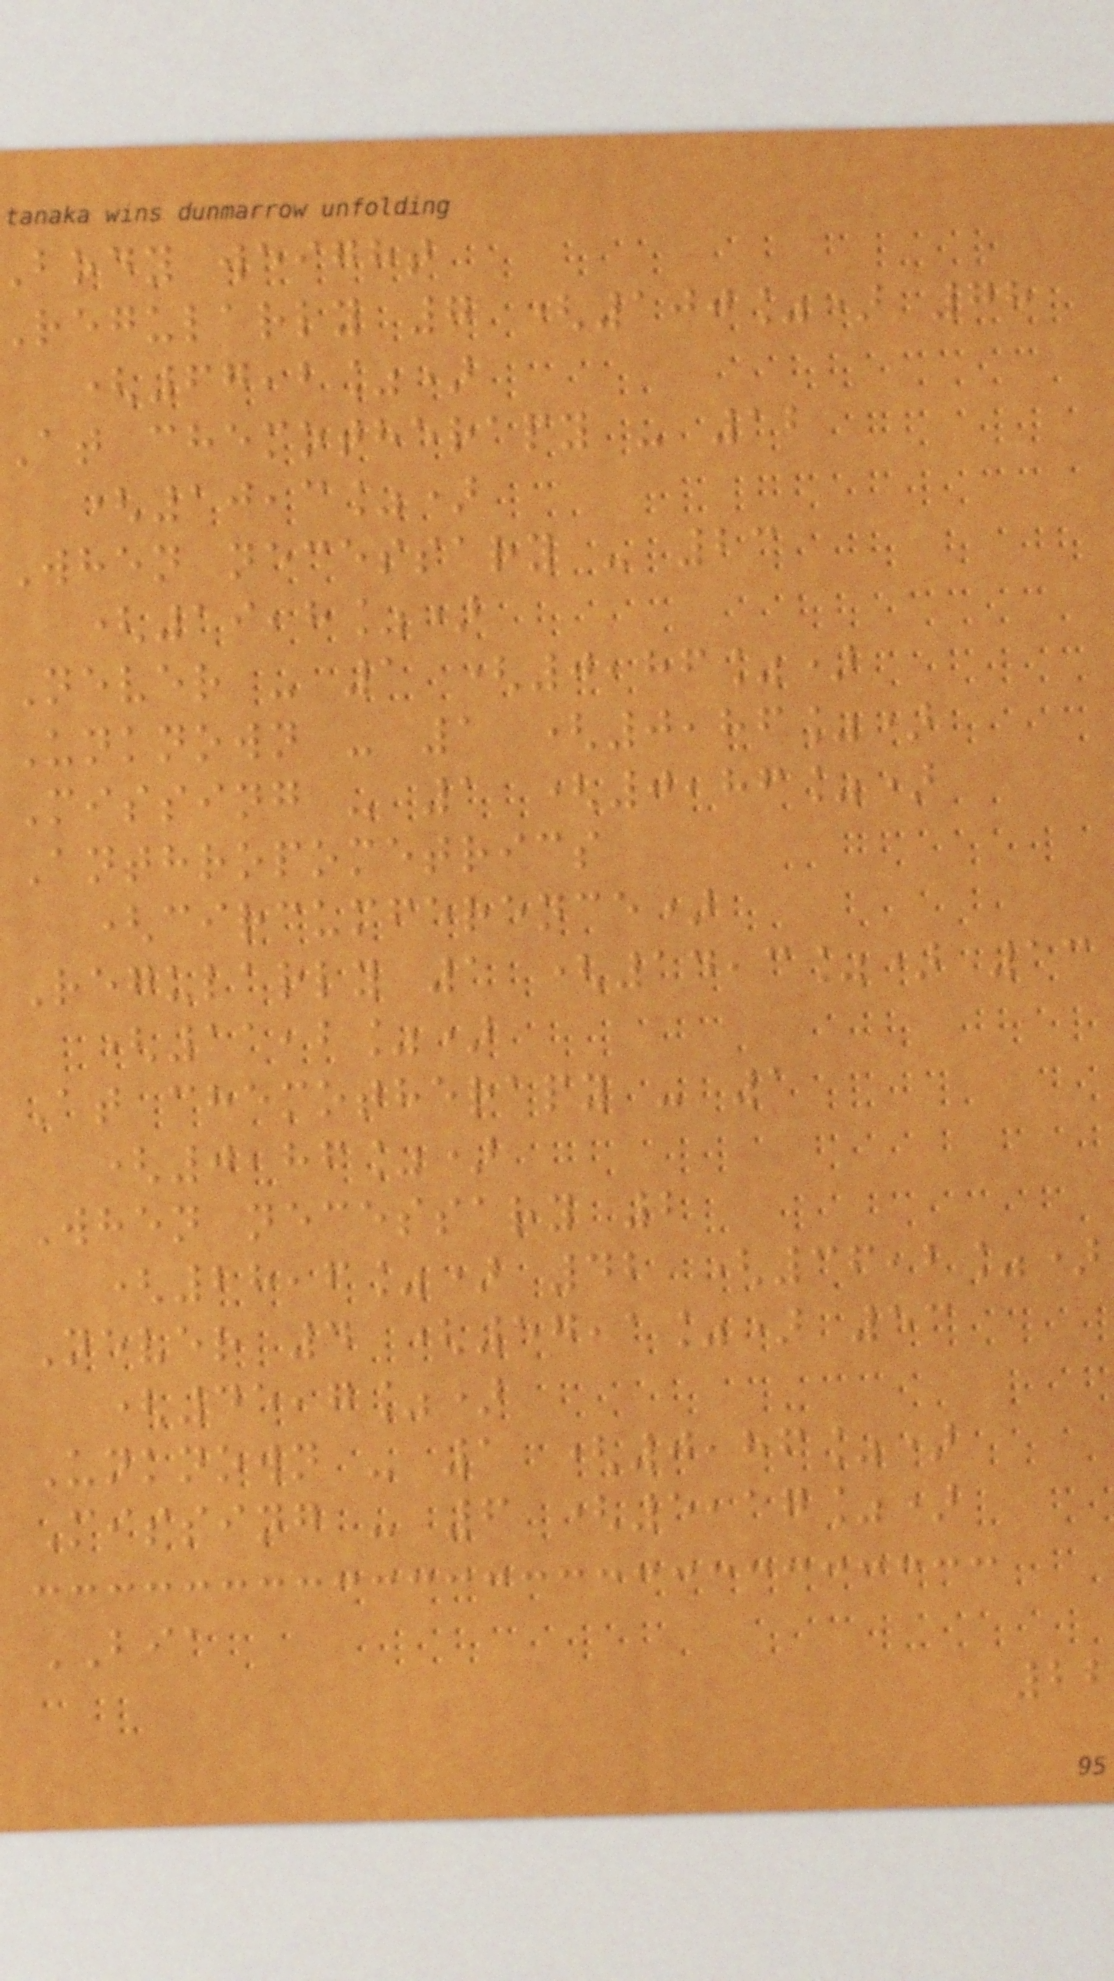body weight
regularly 7 (100%) 78
(67,2%)
At chemotherapy - 12
(10,3%)
When necessary - 23
(19,8%)
Never - 1 (0,86%)
Unknown - 1 (0,86%)
Missing - 1 (0,86%)
Anthropometrics
(circumference)
Regularly 1 (14,3%) 13
(11,2%)
At chemotherapy - 1
(0,86%)
When necessary 2
(28,6%) 42 (36,2%)
Never 4 (57,1%) 53
(45,7%)
Unknown - 1 (0,86%)
Missing - 6 (5,17%)
BIA
22
